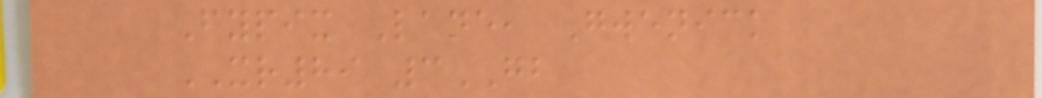Fypix Lane, Gwenick
XR89 3GB
